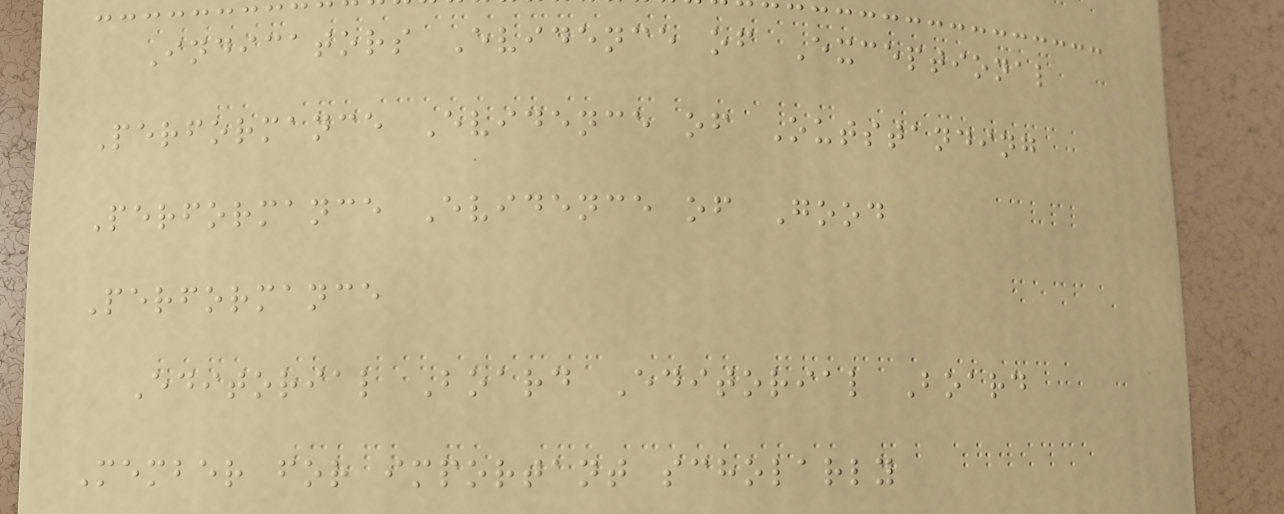Indicators Evidence of Exceptional
Performance Evidence of Outstanding
Performance Evidence of Good
Performance
Editorial Board Editorial Board
Member for important scholarly
